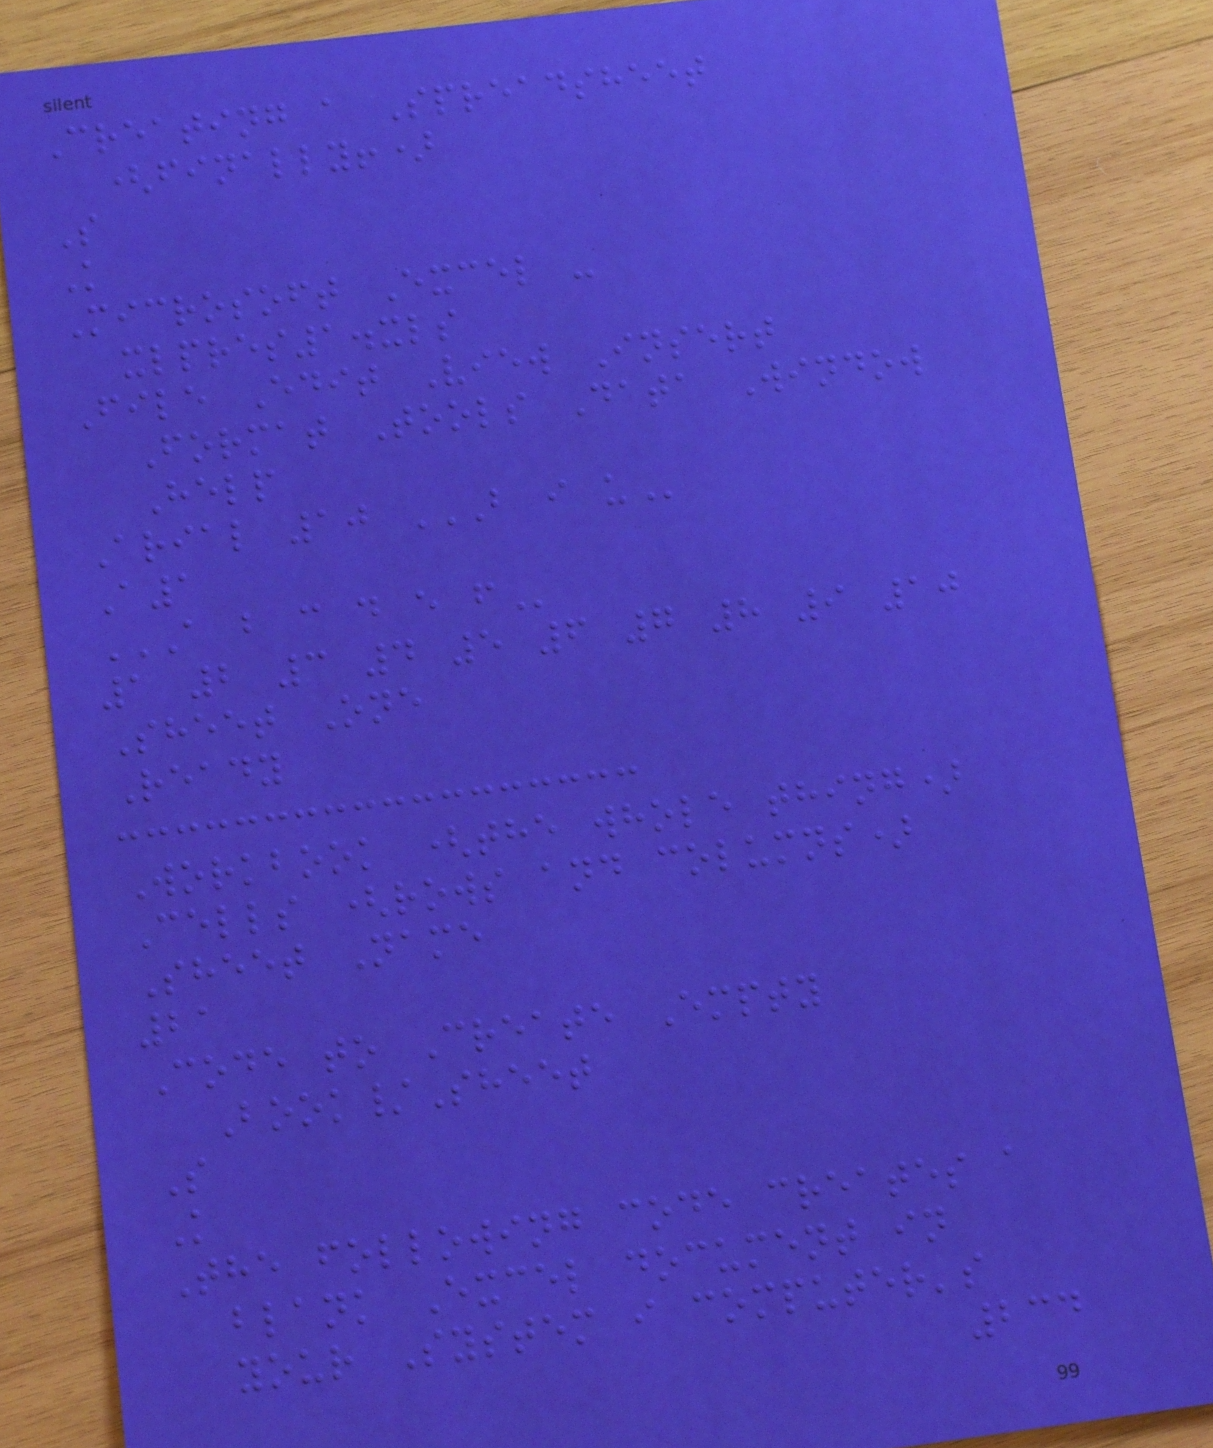Creating a Spreadsheet
(finally!)
S
K
Microsoft Excel -
xlpres1.xls
File Edit View Insert
Format Tools Data Window
Help
Arial 10 B I U
A1
A B C D E F
1 2 3 4 5 6 7 8 9 10
Sheet One
Ready
Workbook (the whole thing)
Cells (rows and columns)
Sheet Name
21
Code to Create Empty
Book/Sheet
S
K
The following code creates a
blank Excel document in
your System i computer's
234
